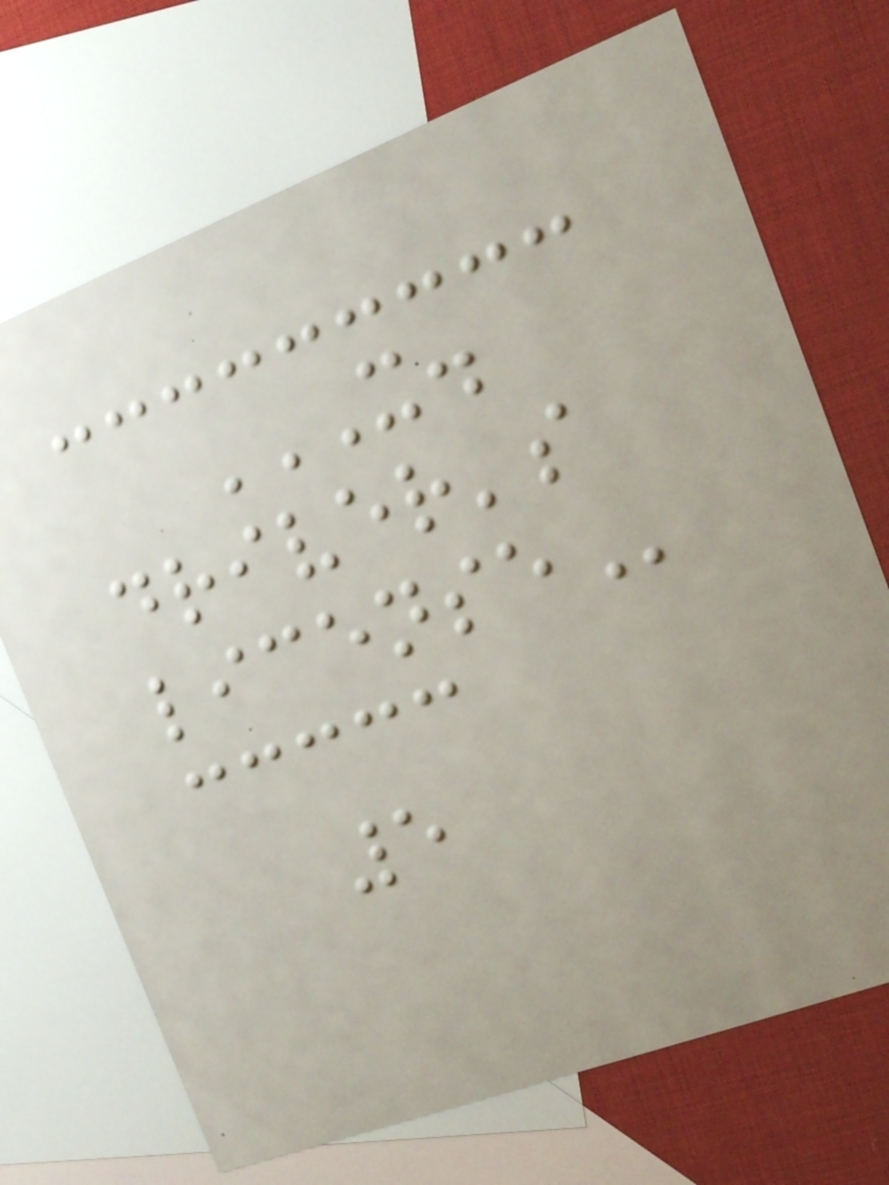X.
DRIVER'S
LICENSE
5
